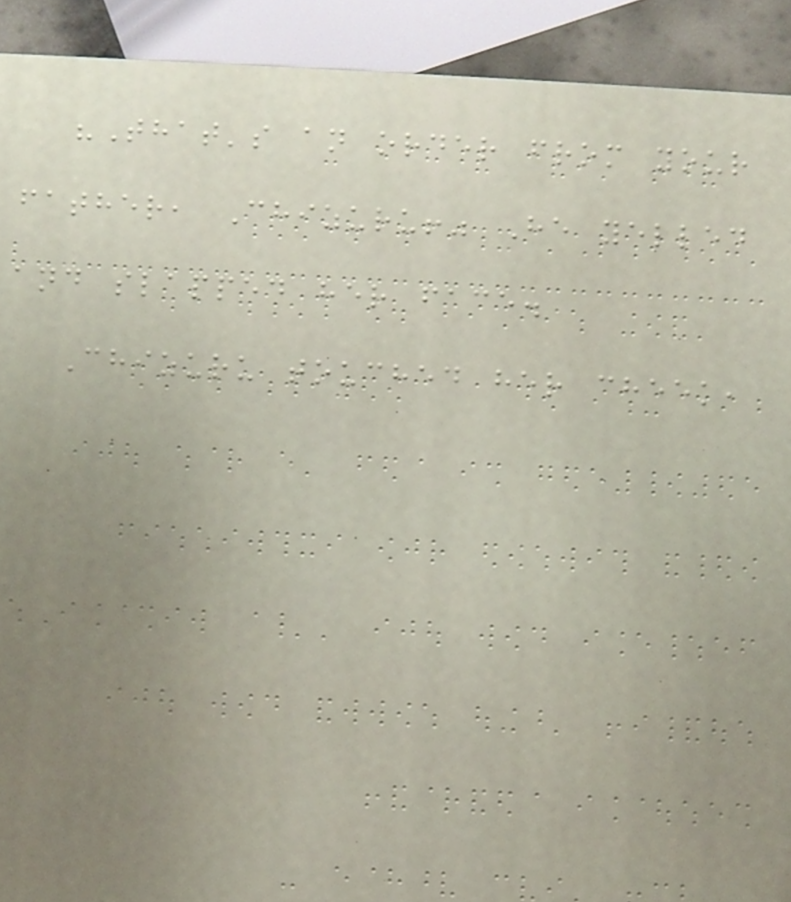"That's an order from your
father, Chizuru!" He yelled
and slapped her face.
Chizuru touched her cheek,
